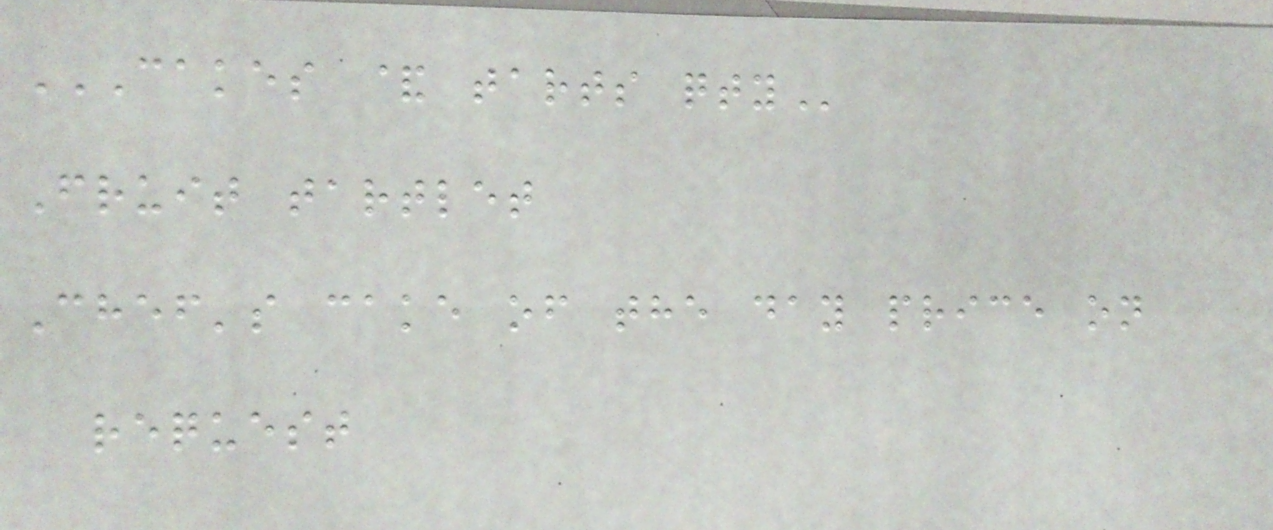CAKES & TARTS QTY
Fruit tartlet
Chef's cake of the day price on
request
